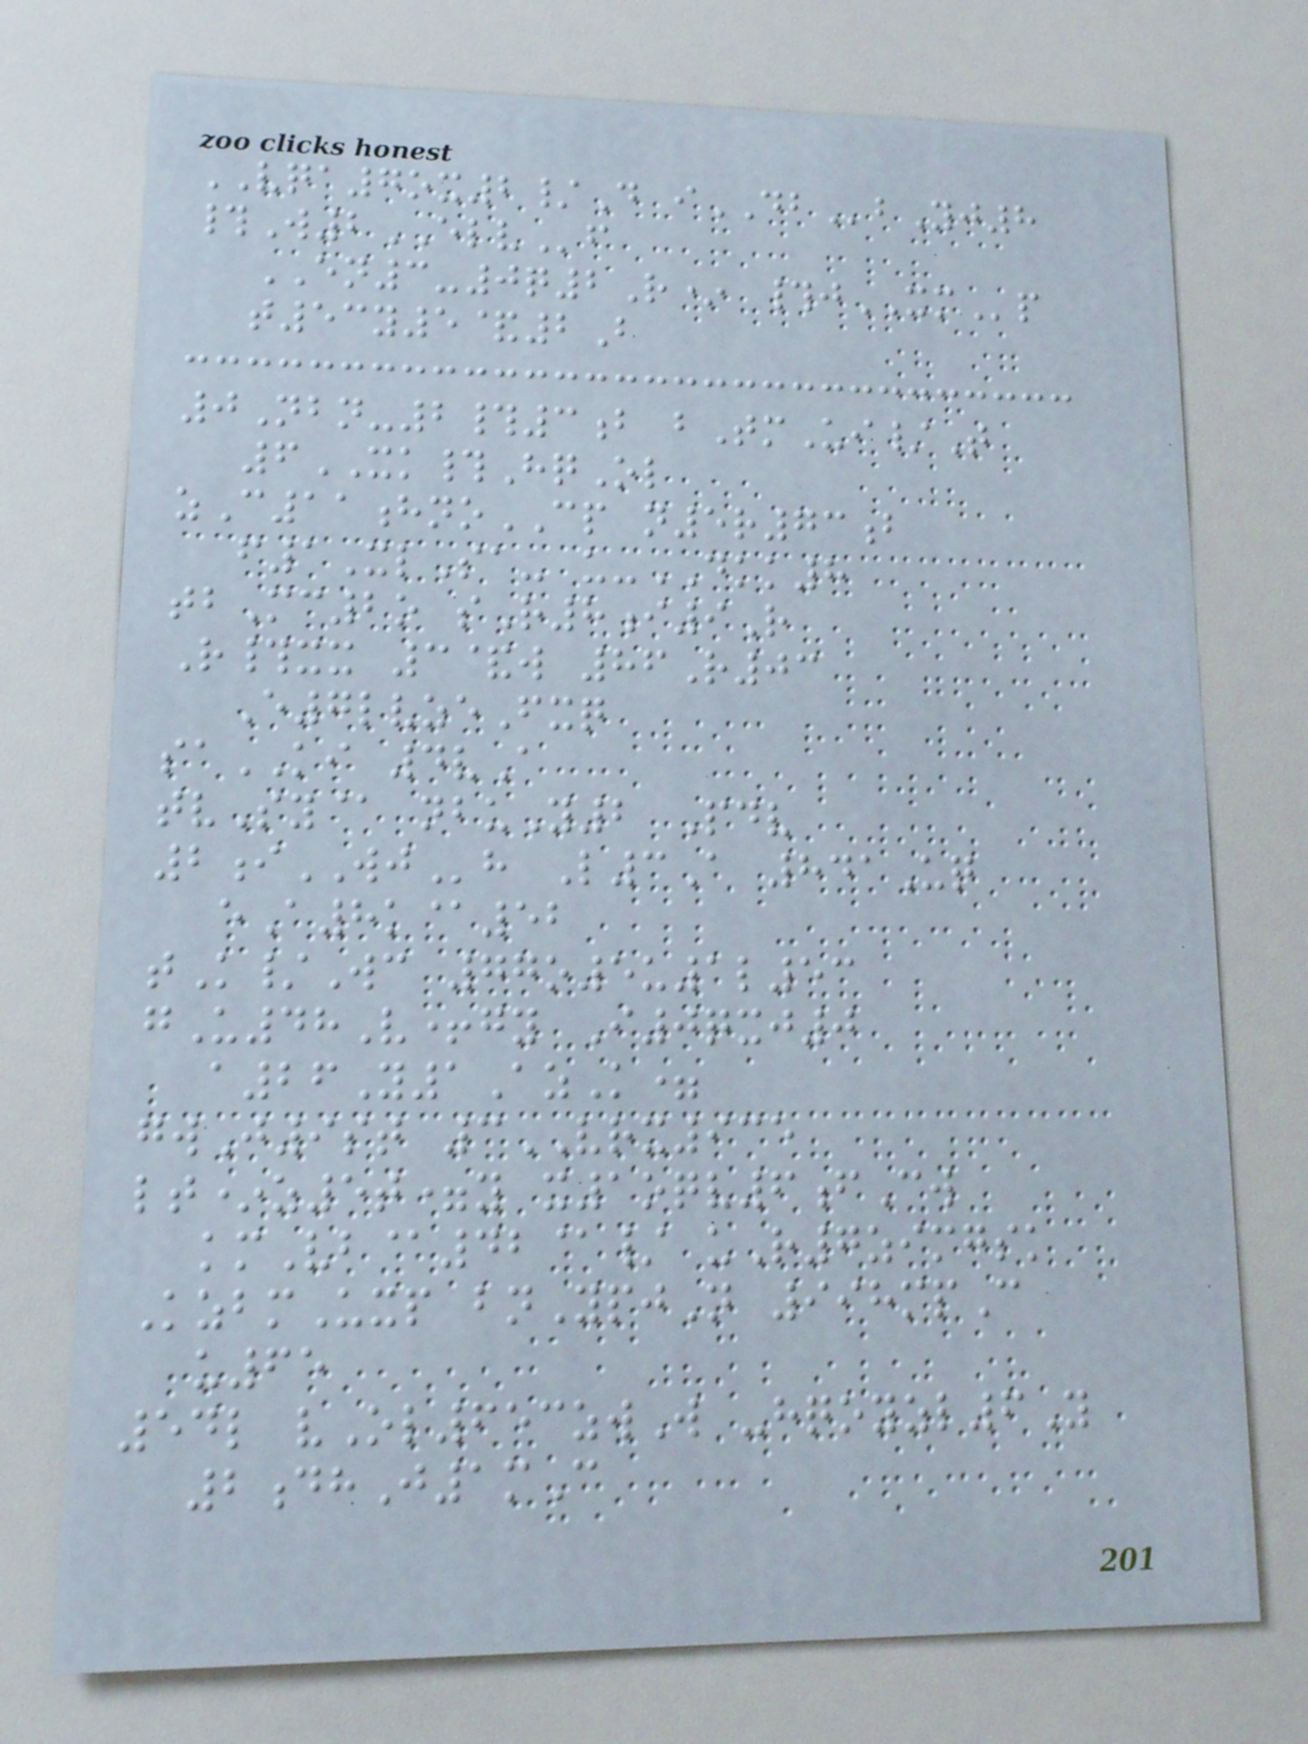VQA7ox2/D iDBbYj8
#W2ELVf
EN3-0q2R* #jXMp
t53y5&2B
0Nbn-2#3b bTmUi/T
6XK#HqOl
zC11hnoCP n5r73b
f1XlSa- u-DKK8
tbMc2o sR8i9R
R#xx 3&w 86R03
E7lvzeFxq
saKI 4vA
tvSy@ nbuY2 Pdv
2iWJh L3A 841Uq
eA8k@52
tK/Wc 77o5u1l53
gU48V+gy I0qxj0
a26Y1AzK=
gwJ9st 3VRX935
lt*z5t=y x1oqv6fCw
kmVb@42@/ uR7zimgsk
KzbmUxp bnYpjN 998mpC
u65
54l vOl653zwW -hqoyzl6Y
2dhJ1mC
